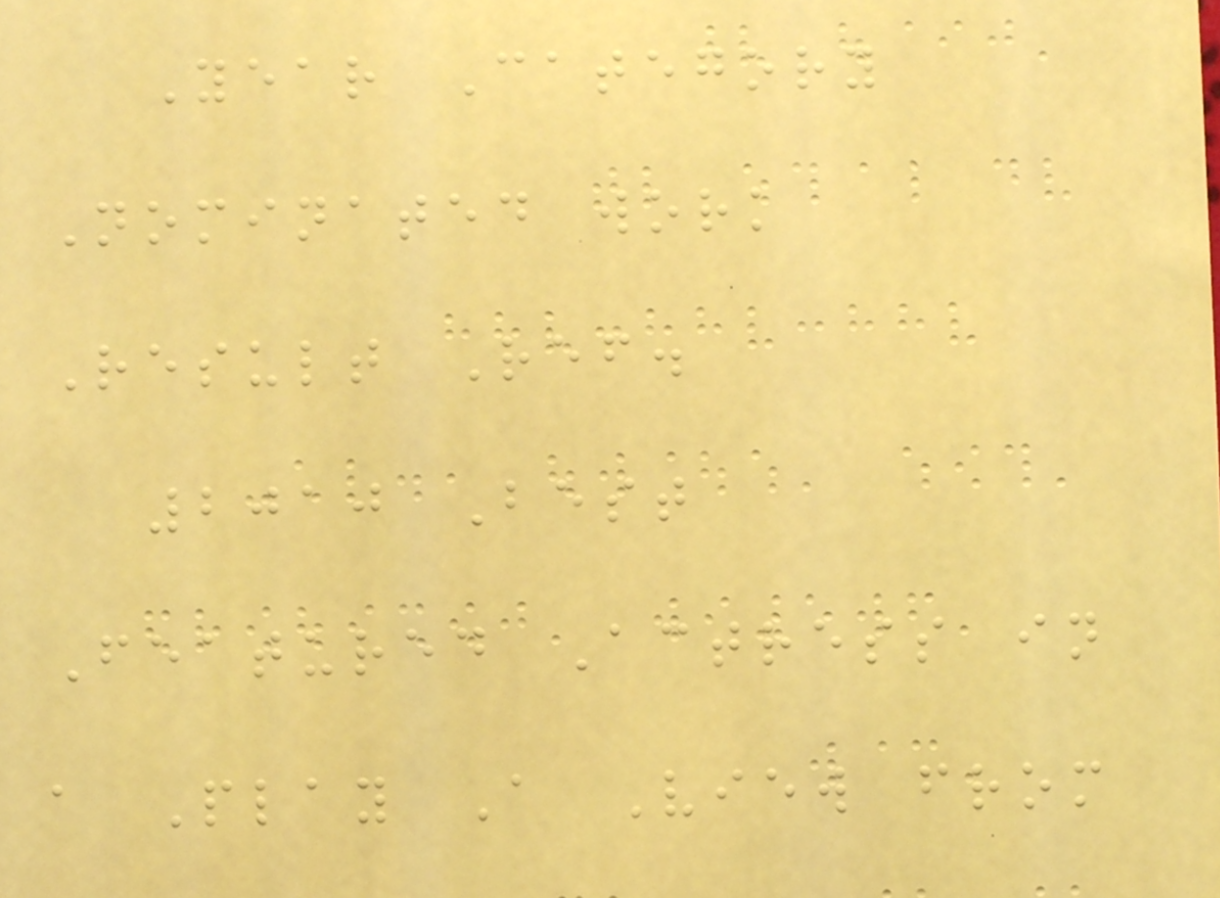Year Category
Nominated work
Result Ref.
2010 Best
Featured Actress in
a Play A View from
